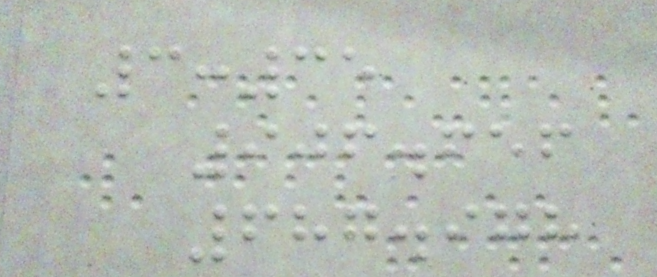3:35
906.656
687.978
